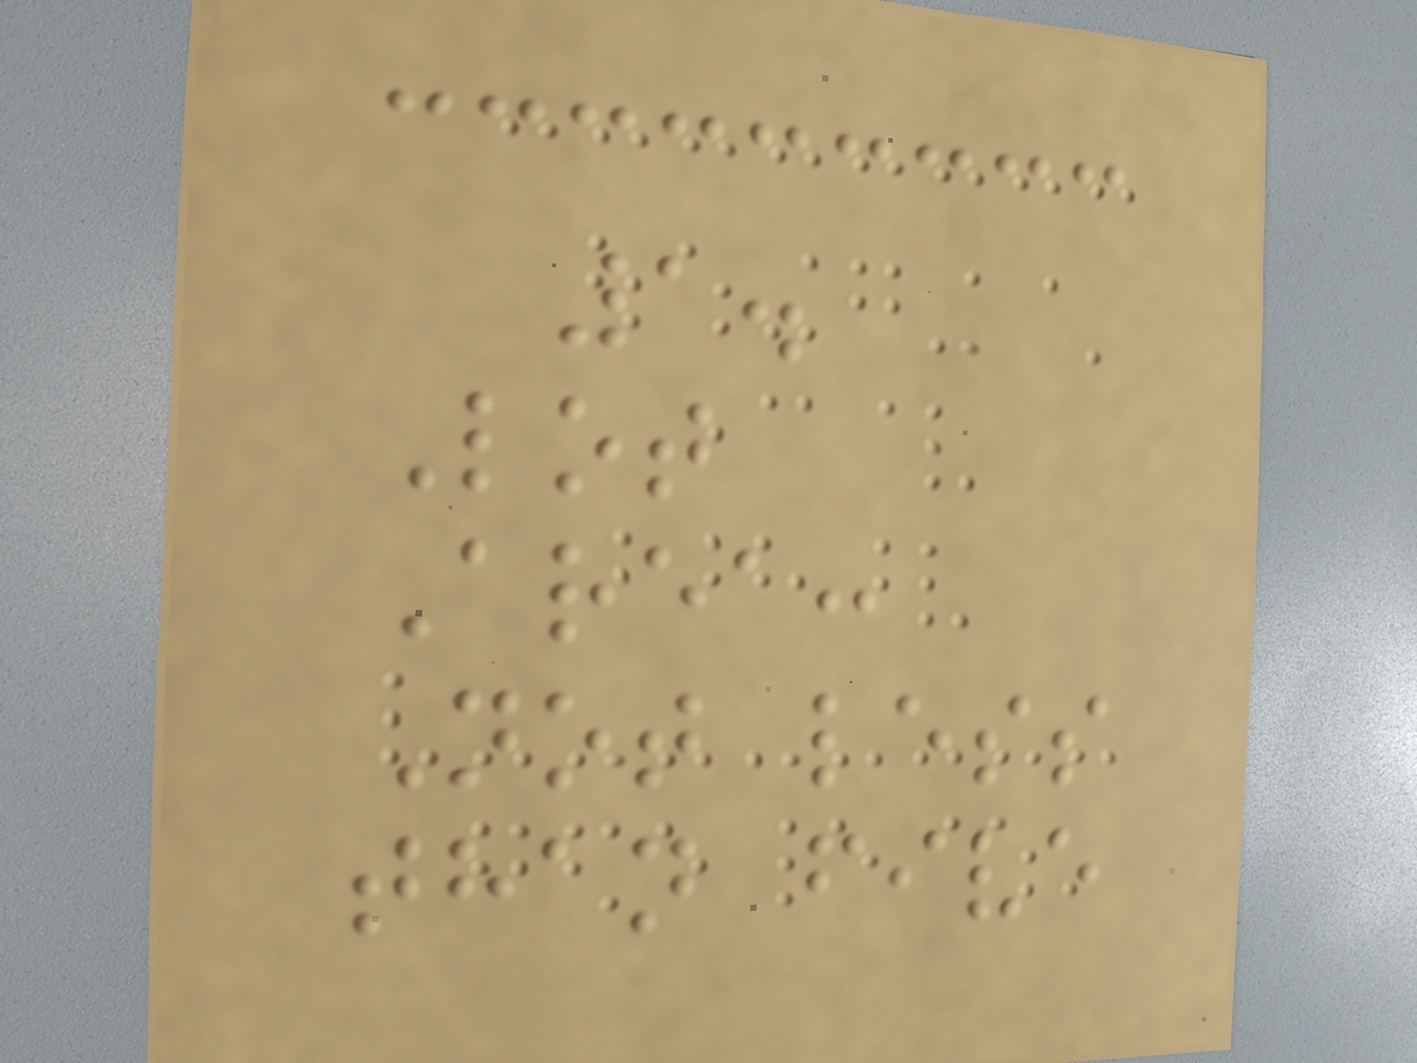1.
Lot
Area:
Not less
than five
